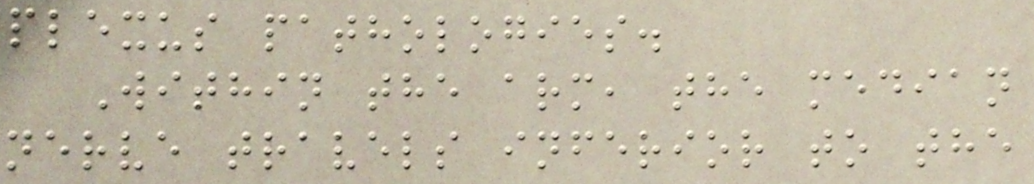plexus pathologies.
Within the arm, the median
nerve travels inferior to the
